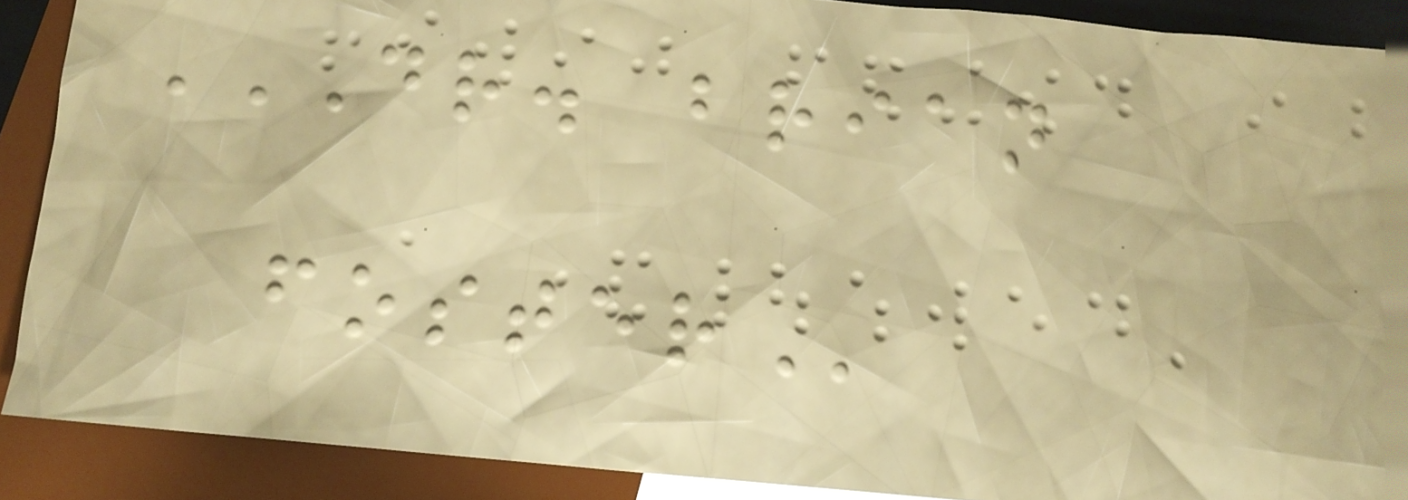DR. BRIAN
FOSTER
